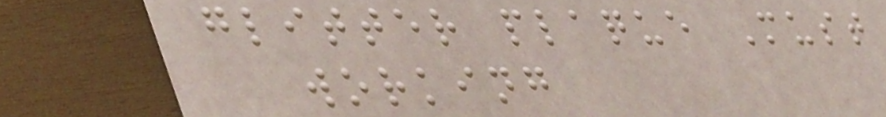glitter plaque Must
working
